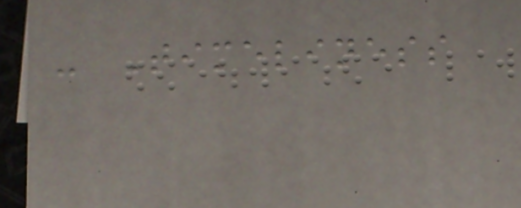- Timeliness
